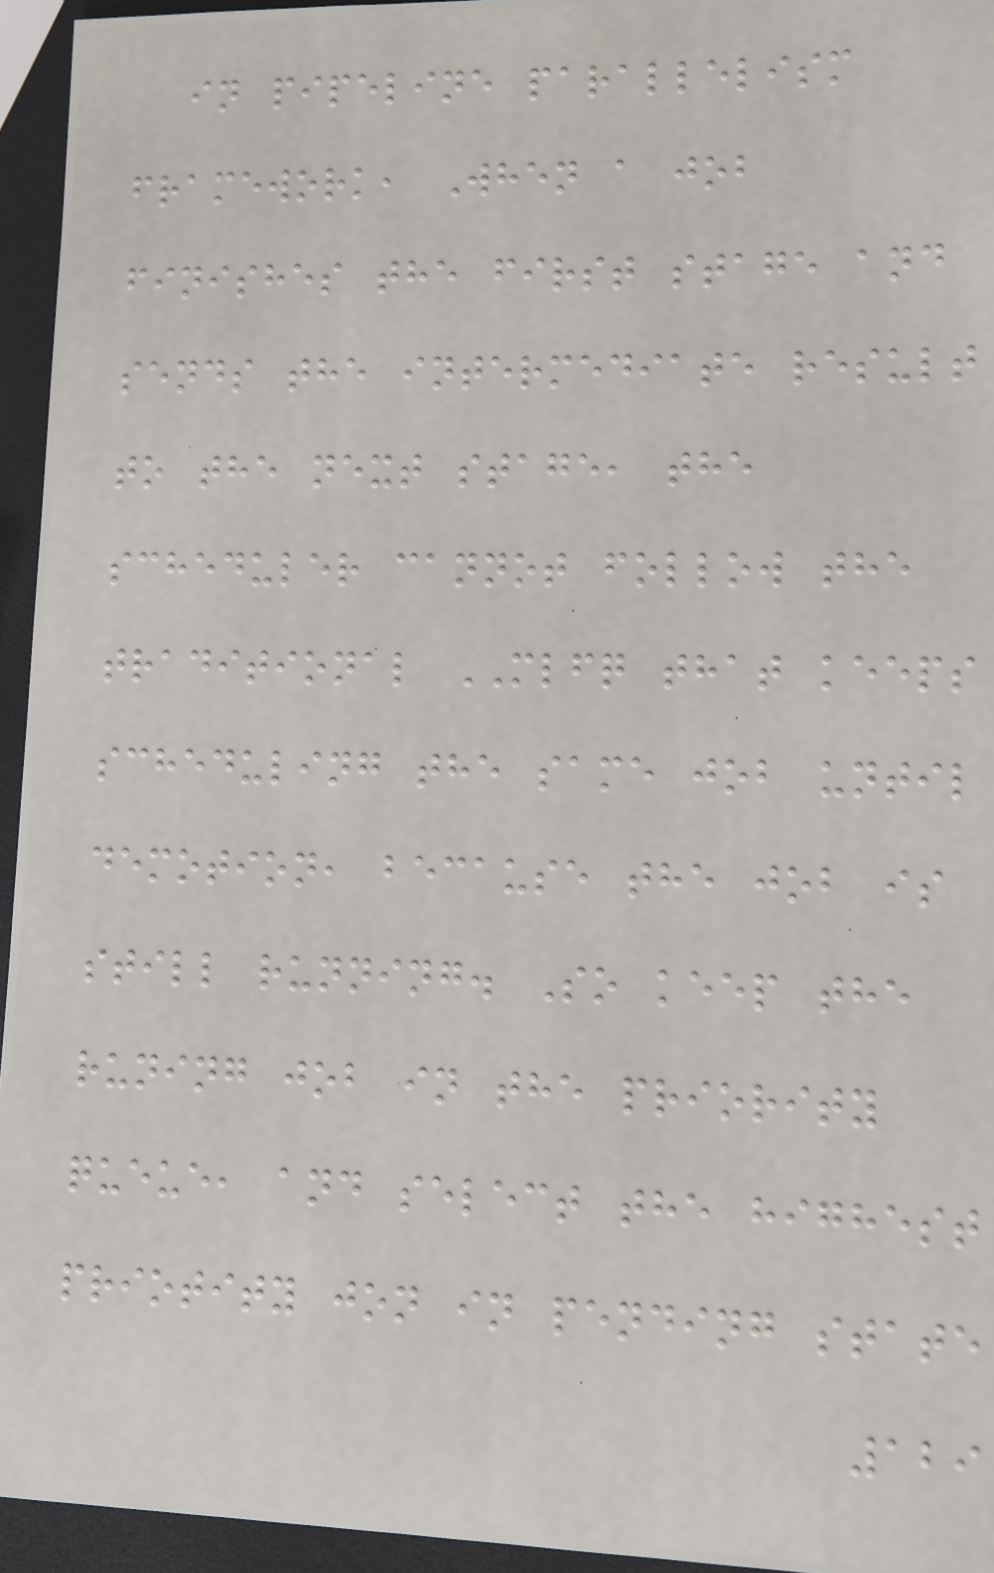in pipeline parallelism
framework, When a job
finishes the first stage and
sends the intermediate result
to the next stage, the
scheduler cannot follow the
traditional MLFQ that keeps
scheduling the same job until
demotion, because the job is
still running. So keep the
runing job in the priority
queue, and select the highest
priotity jon in pending state
129
